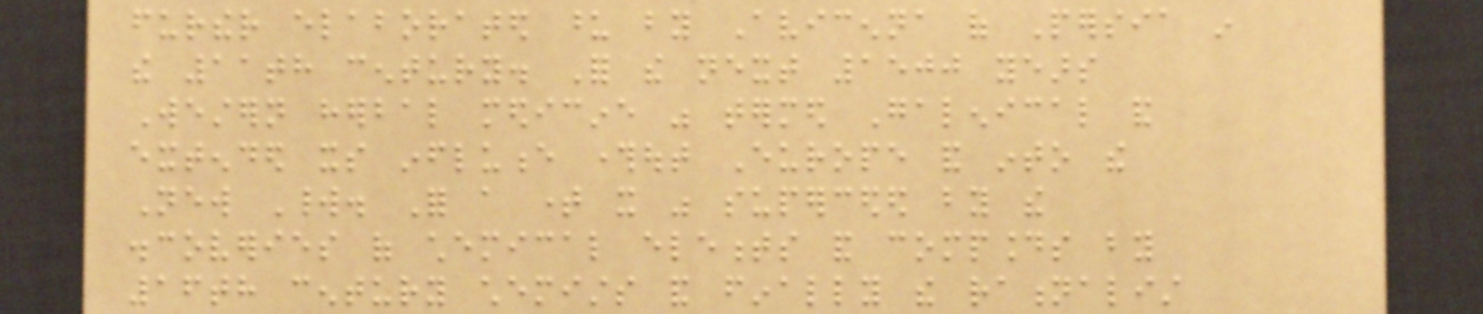further elaborated upon by Avicenna of Persia in
the 11th century. For the next 1500 years
Western herbal medicine was termed Galenical and
extended its influence throughout Europe and into the
New World. For a time it was superceded by the
discoveries of chemical elements and compounds by
16th century chemists and finally the rationalist
